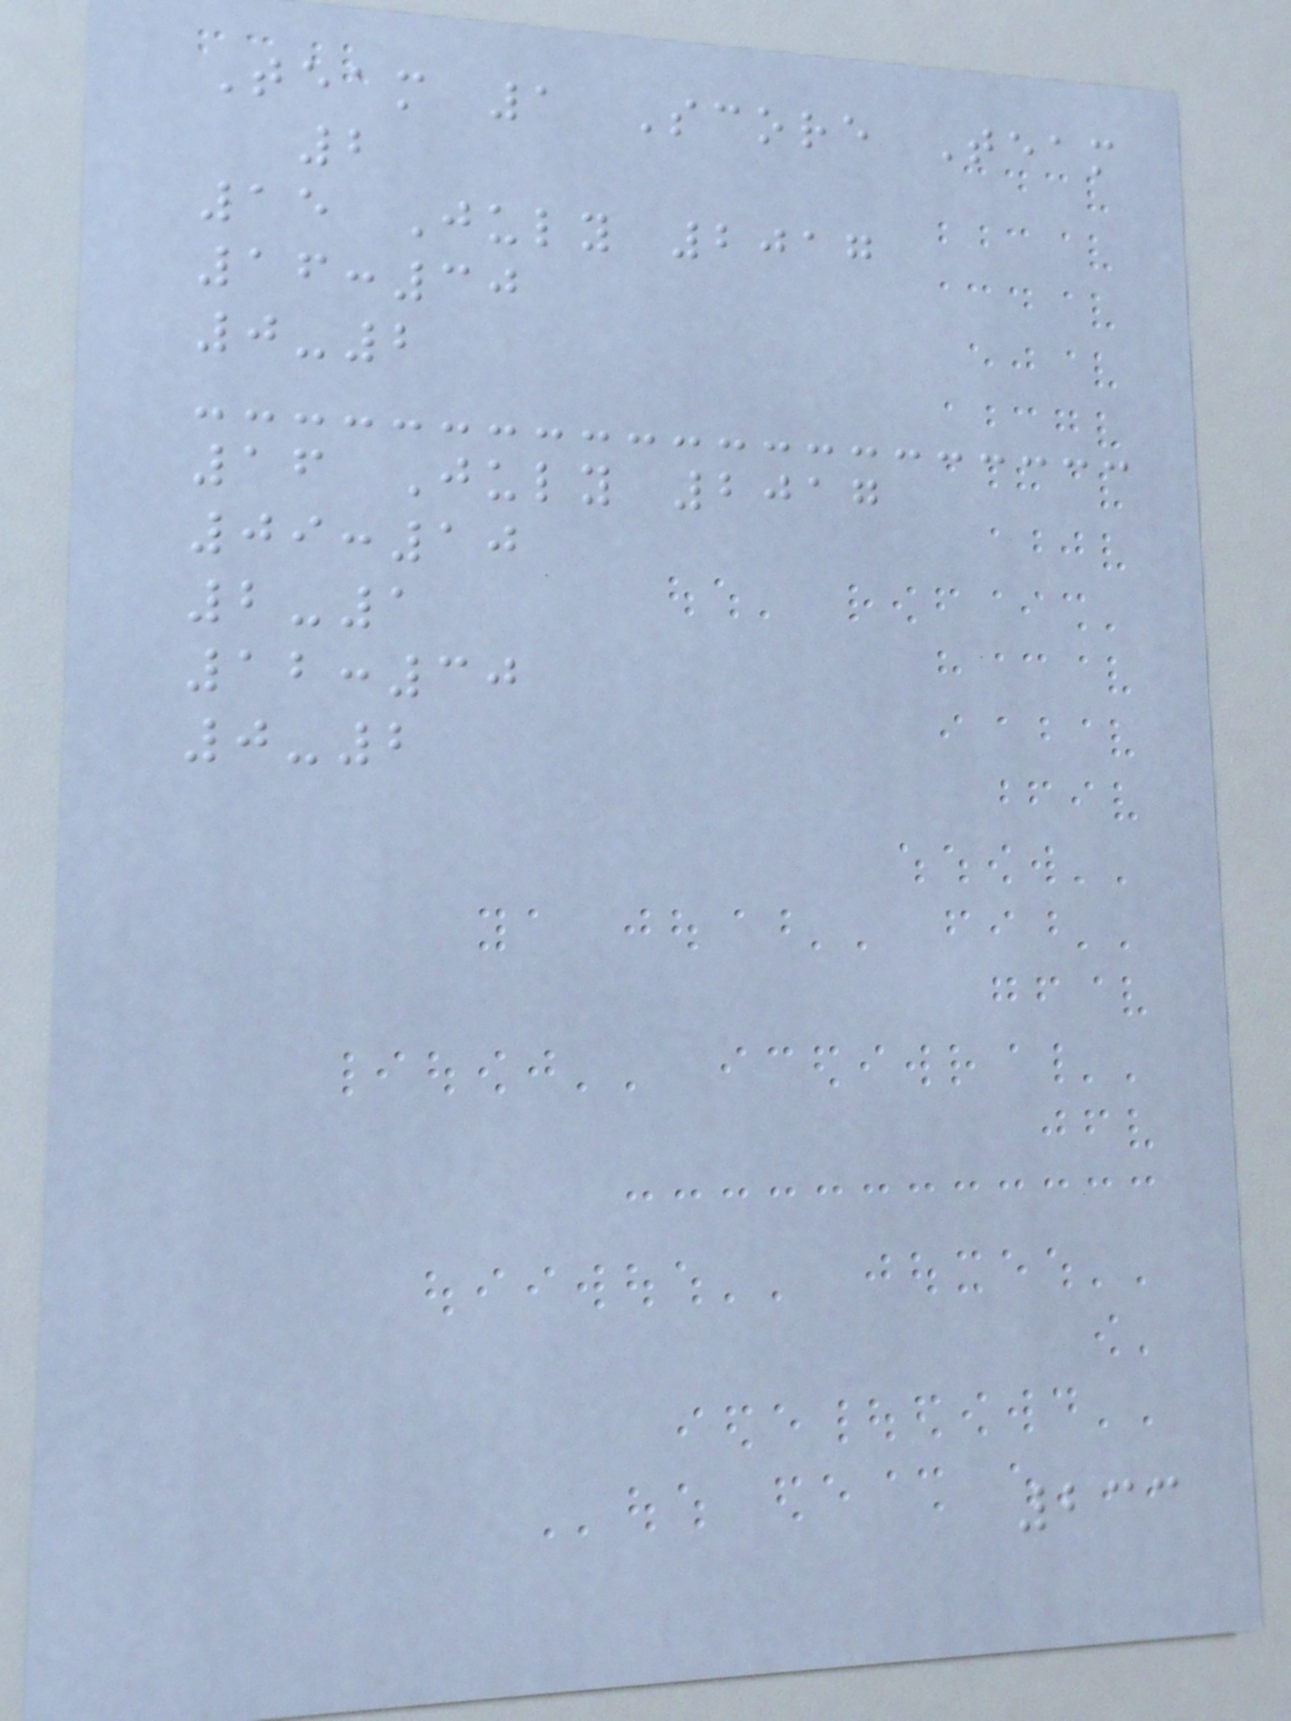Team 1 Score Team
2
15 July 2017
16:30
0-2
16 July 2017
09:10
2-1
12:30
0-2
233
